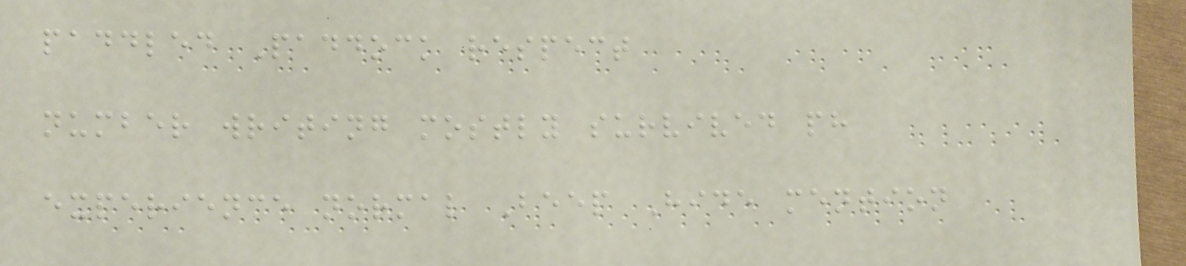paddled Paddock respect
number writing mostly survived ph
experience normal Beep Hide mention
